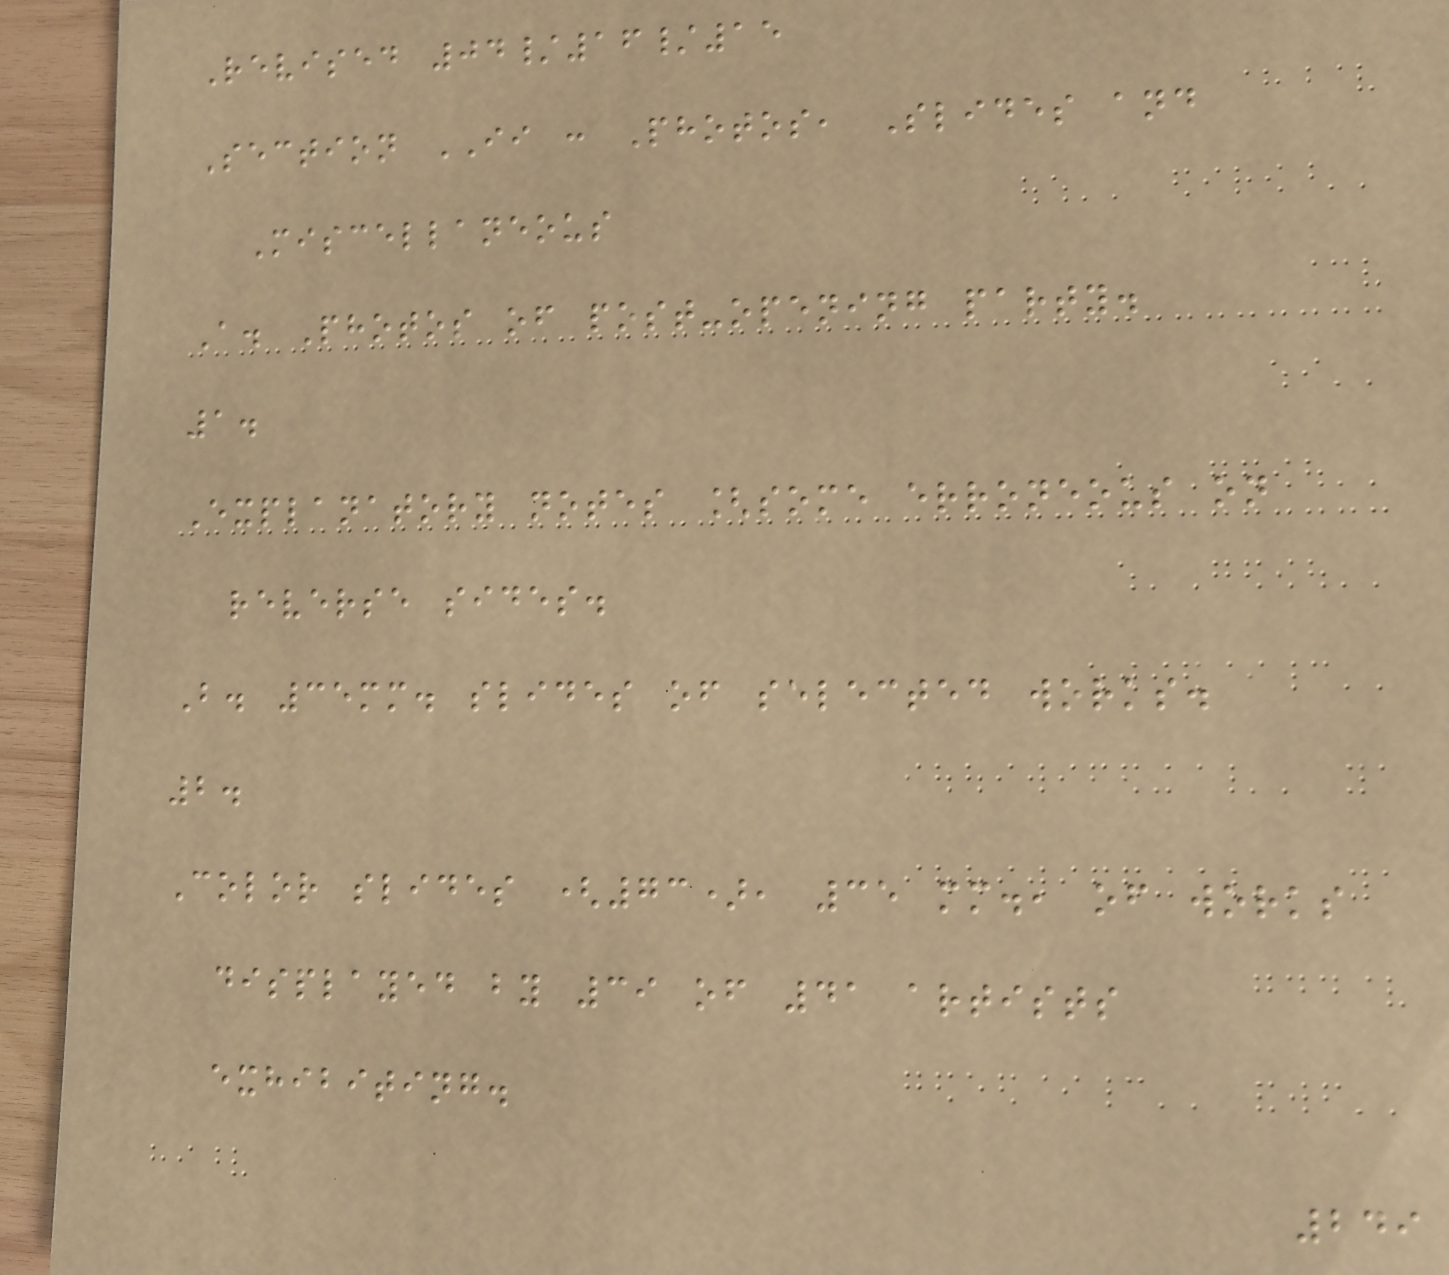Revised 04/16/15
Section II : Photos, Slides and
Miscellaneous
A. Photos of post-opening party.
1.
Explanatory notes [some erroneous on
reverse sides.
B. 35mm. slides of selected works.
2.
Color slides (73), 35 mm., of works
displayed by 39 of 41 artists
exhibiting.
249
